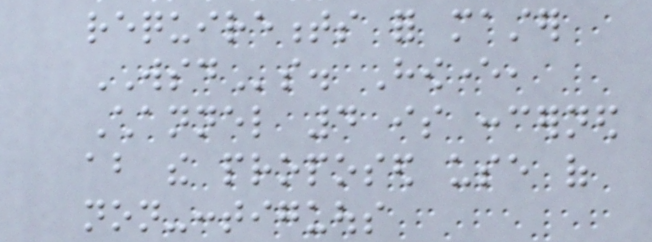requirements for master
WSDs. However,
Channel 4 is concerned
about the proposed use of
non-contiguous
